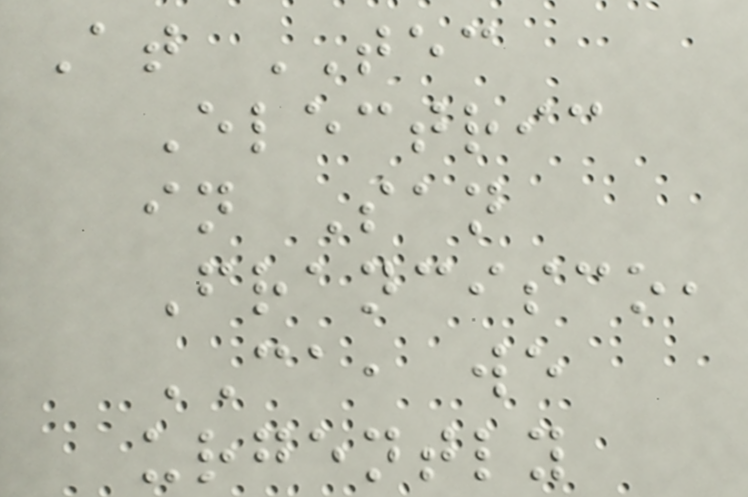At TEC
Electric
in San
Francisco,
CA, we
urgently
